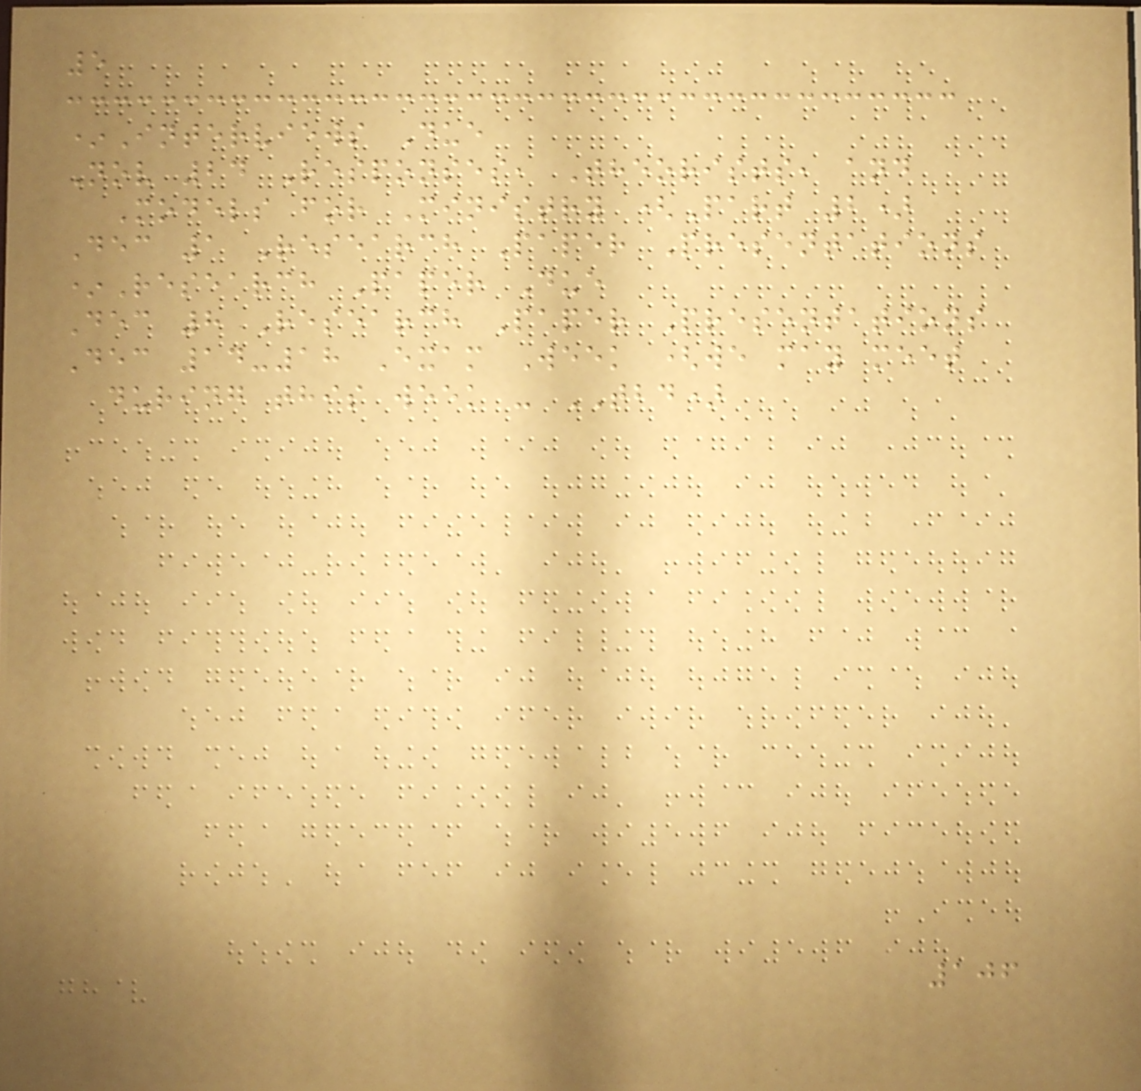5
*Interviews Due
Nov 24 Responses, Theorists, and
Models for Ministry (Part 2)
Dec 1 Research Paper Presentations
*Research Paper Due
Dec 8 Research Paper Presentations
Dec 14-18 Exam Week (we may meet
during this week - TBD)
106
